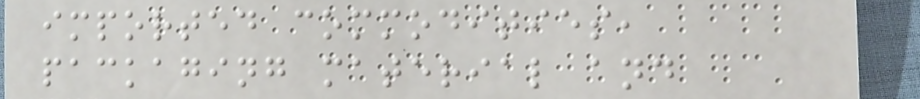imported commodities,
packaging material and
